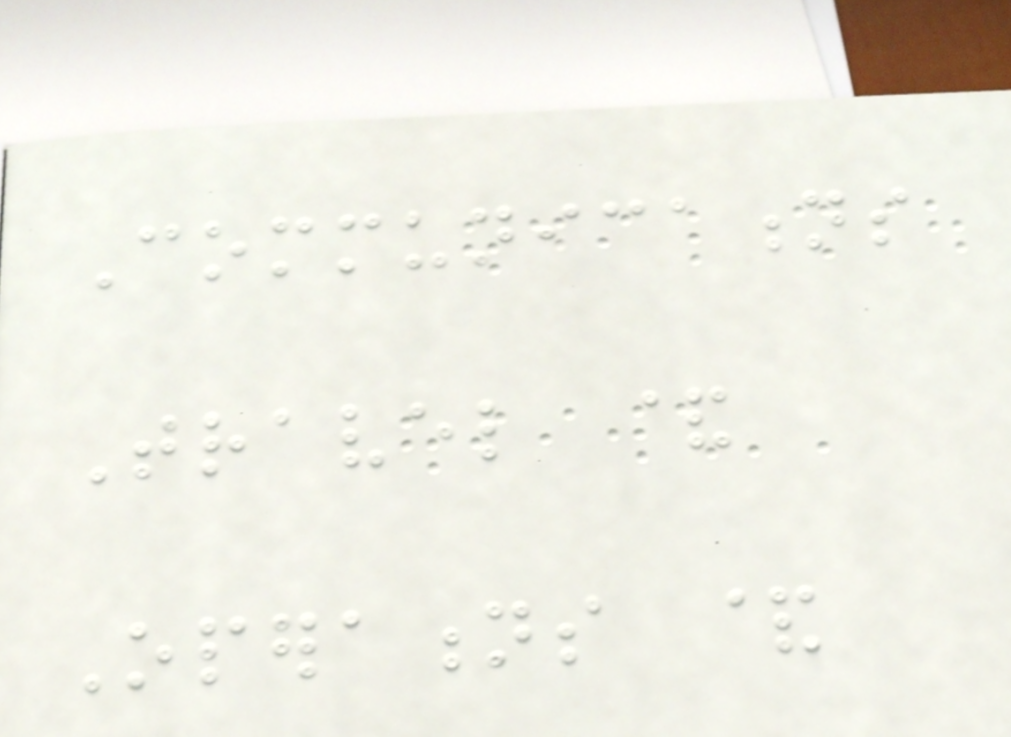Communications
Travel &
Operations &
